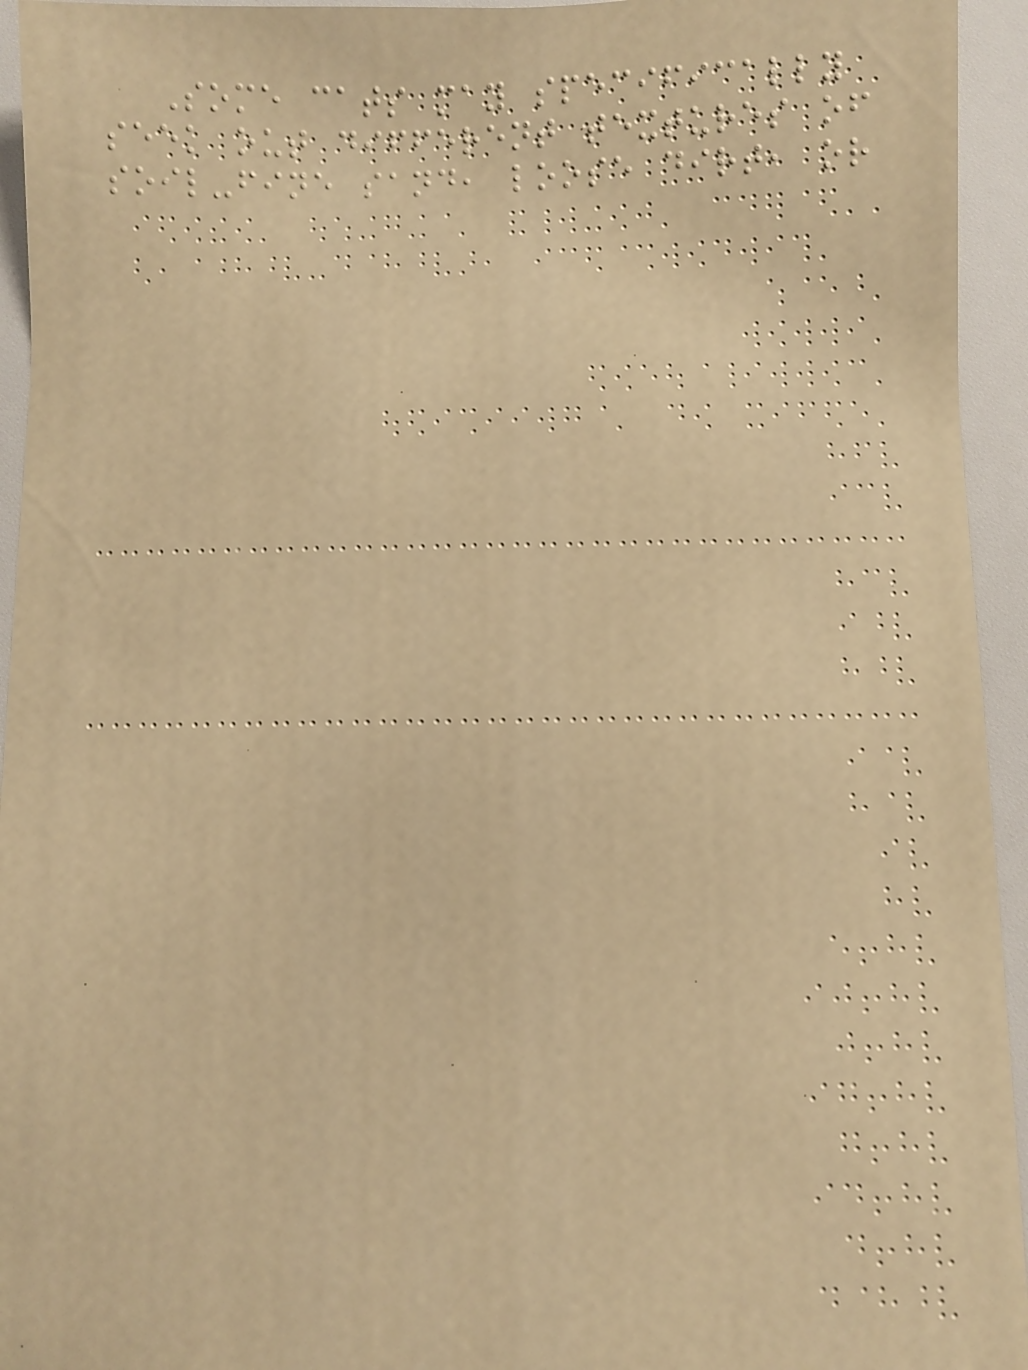Some cats may specifically
seek out different textures of
soil-fine sand, loose dirt, or
